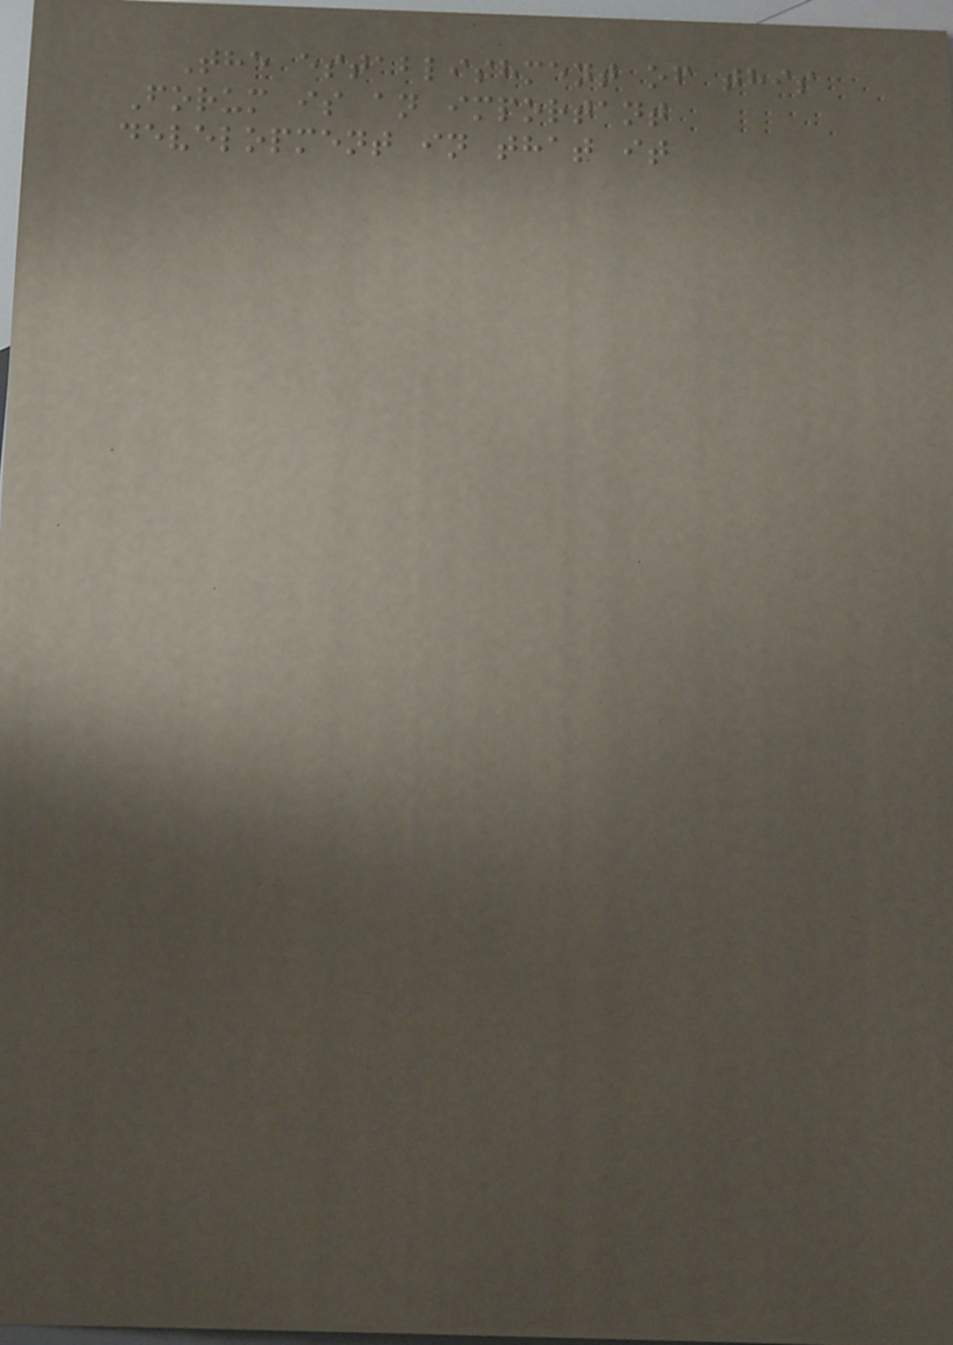The establishment of this
Forum is an important
development in that it
